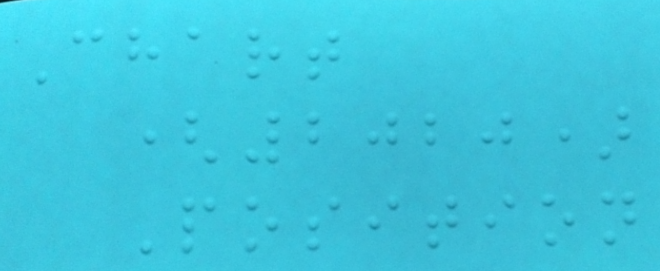Chart
(2020)
Position
